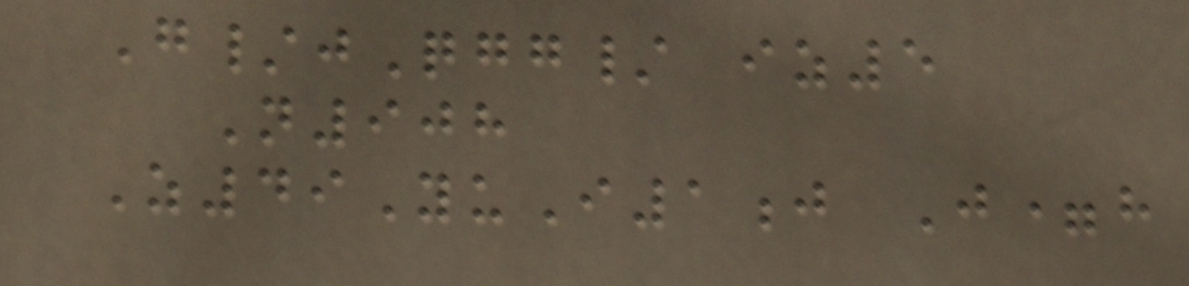G/jQgg/ iz5
N908
Z49YuI1j J=h
